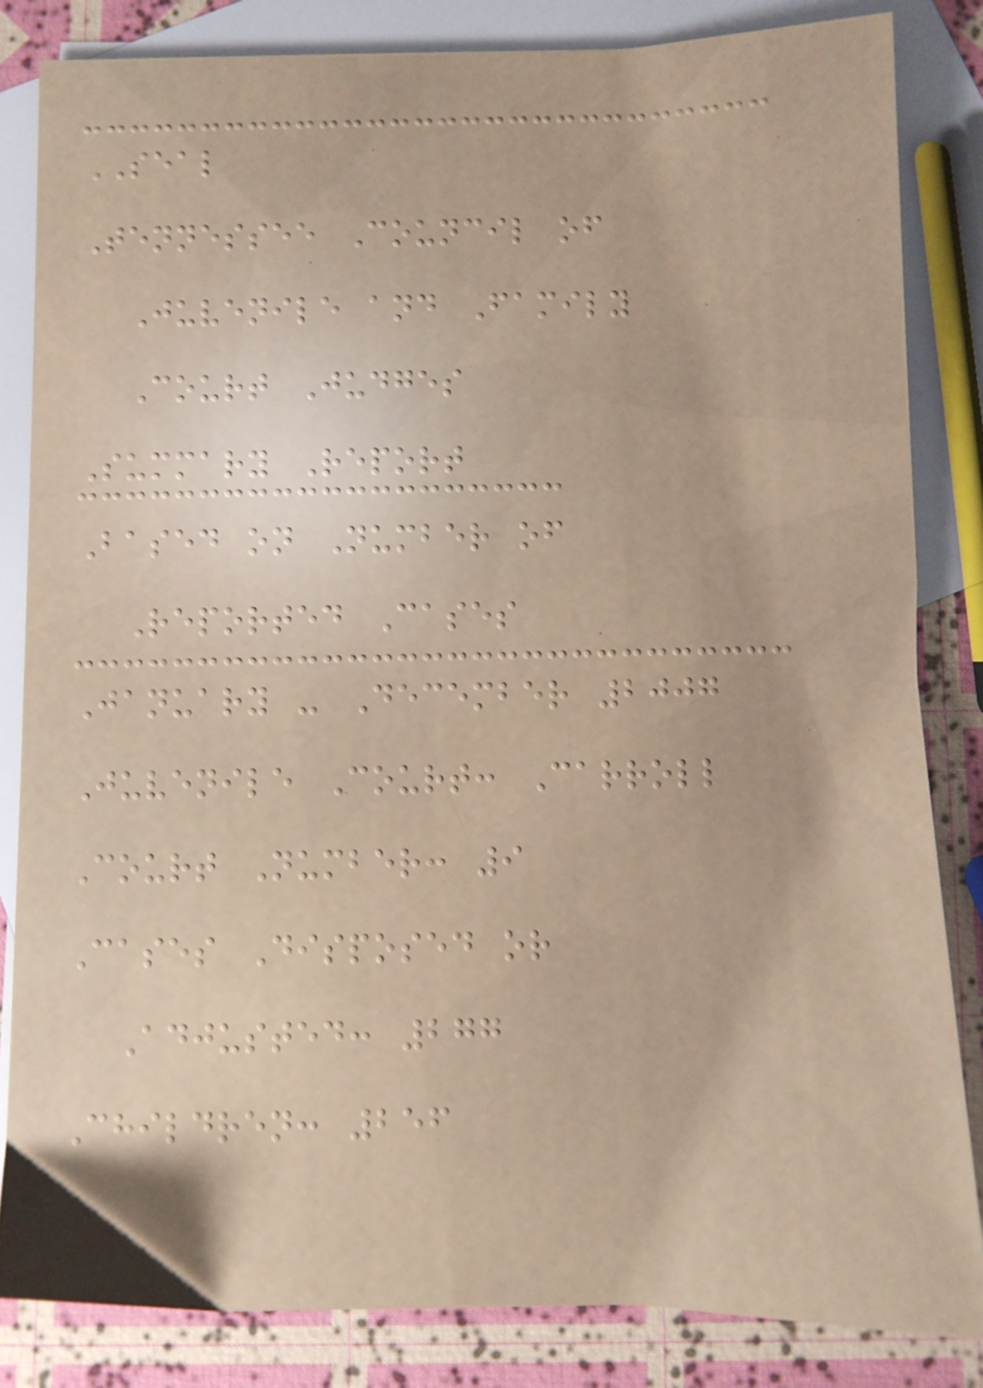SEAL
Tennessee Council of
Juvenile and Family
Court Judges
Summary Report
Based on Number of
Reported Cases
January - December 2007
Juvenile Court: Carroll
Court Number: 9
Cases Disposed or
Adjusted: 277
Children: 256
